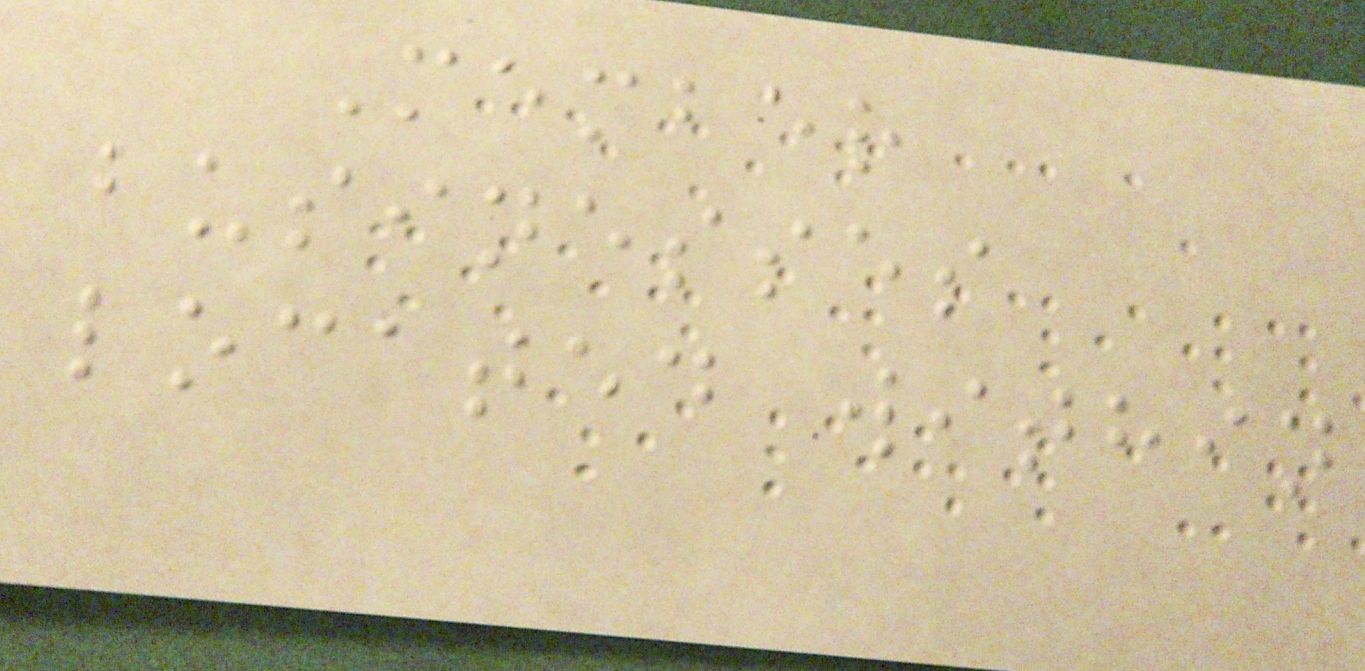Member
businesses
located within
